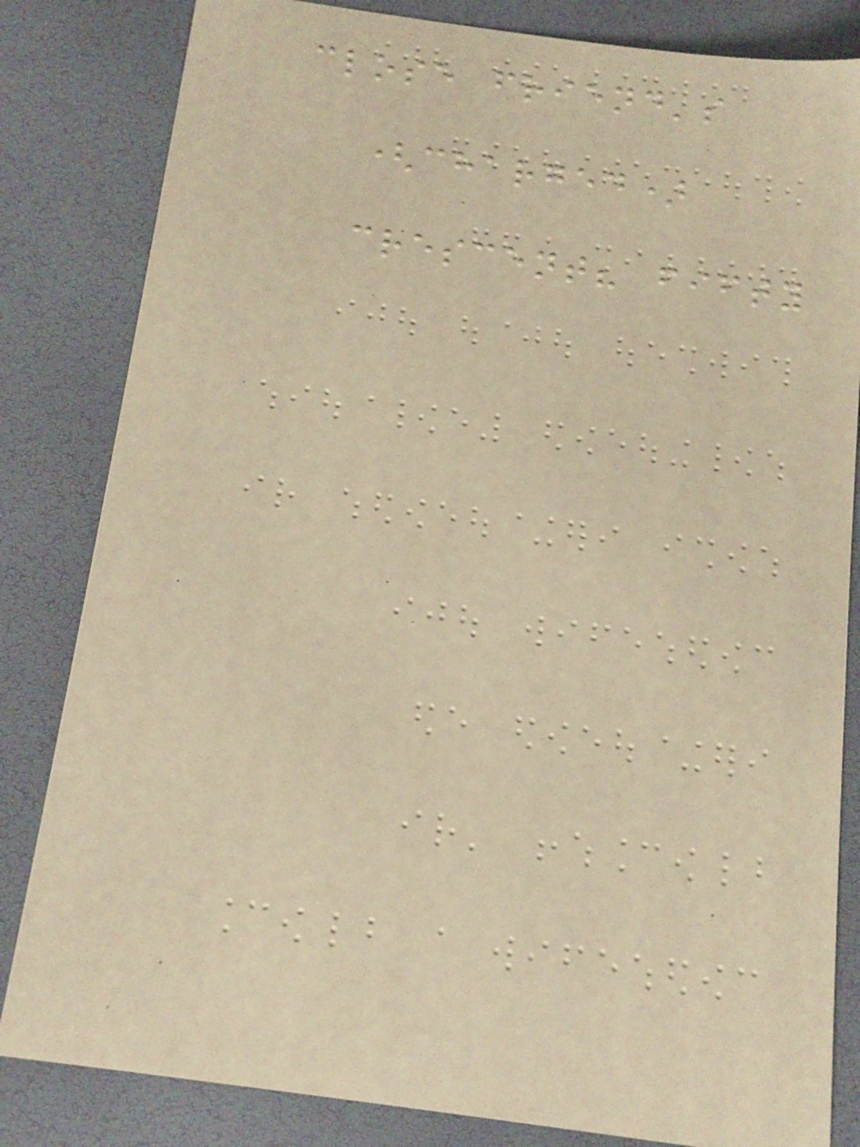close friend's
(charged)
crescent? fifty
